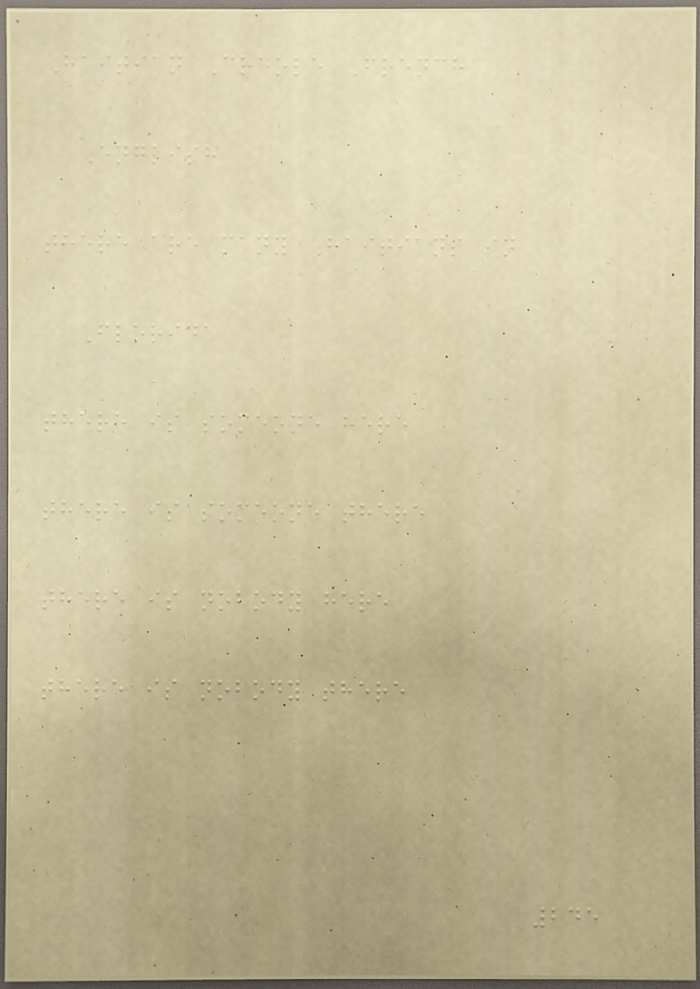Haitian Creole French
English
there are many Haitians in
Florida
there is someone here
there is someone there
there is nobody here
there is nobody there
245
